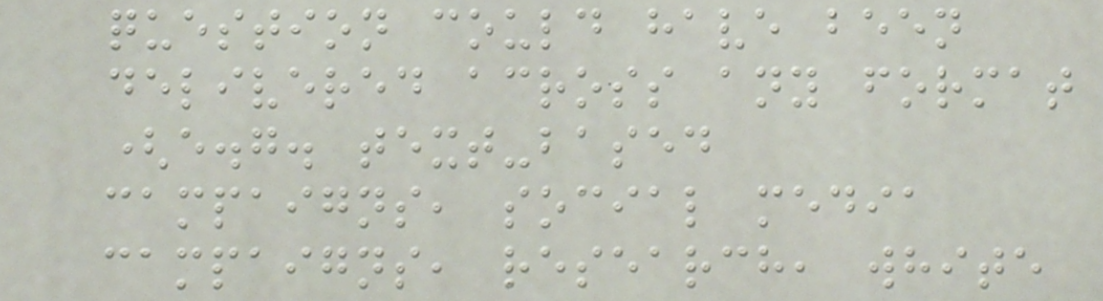question could have been
delivered across any format
(e.g. text-based
campaigns, social media
campaigns, research, white
